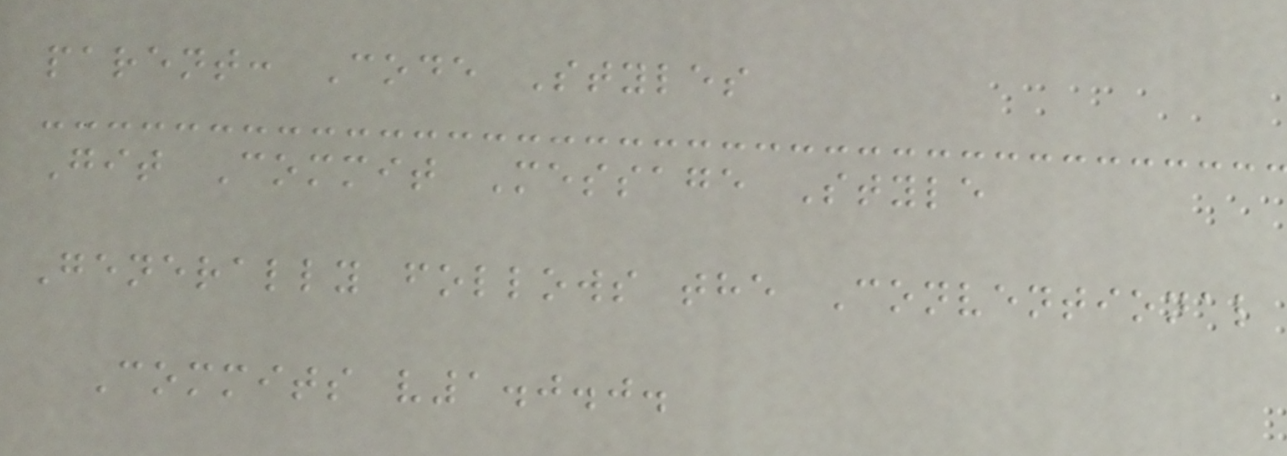parent: Code Styles
Git Commit Message Style
Generally follows the Conventional
Commits v1.0.0.
